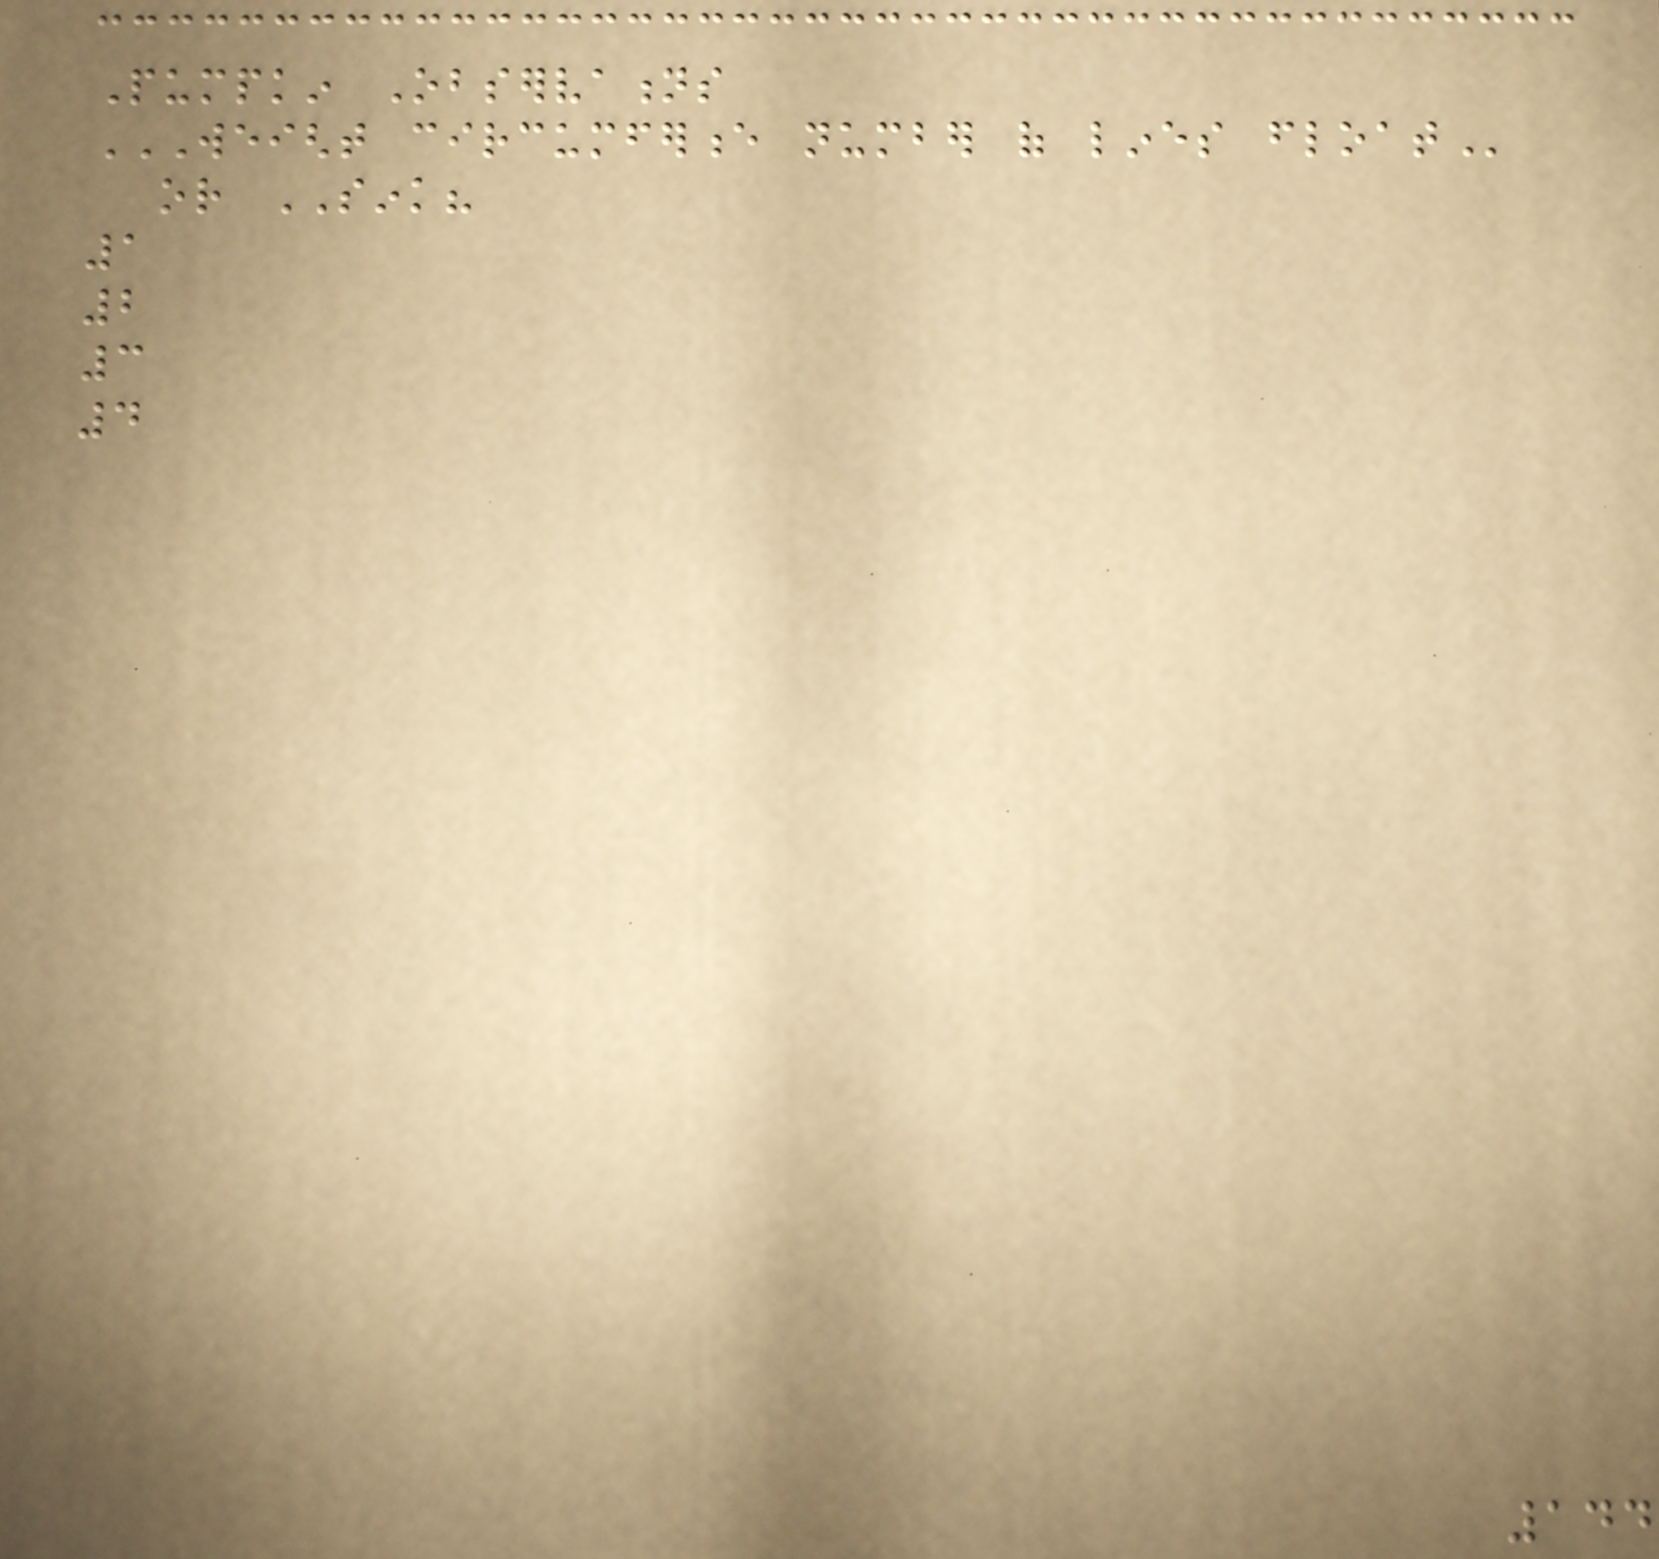Pumpkin Observations
WEIGHT CIRCUMFERENCE NUMBER OF LINES FLOAT
or SINK?
1
2
3
4
144
